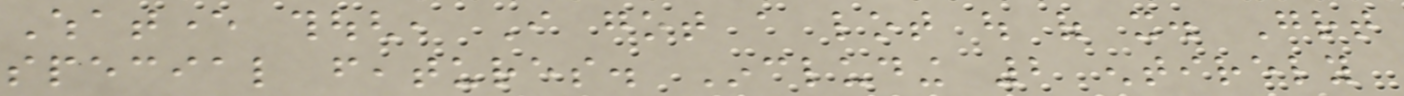Whatever though, I got a lot out of it. Great
special features. Including 2 entirely
